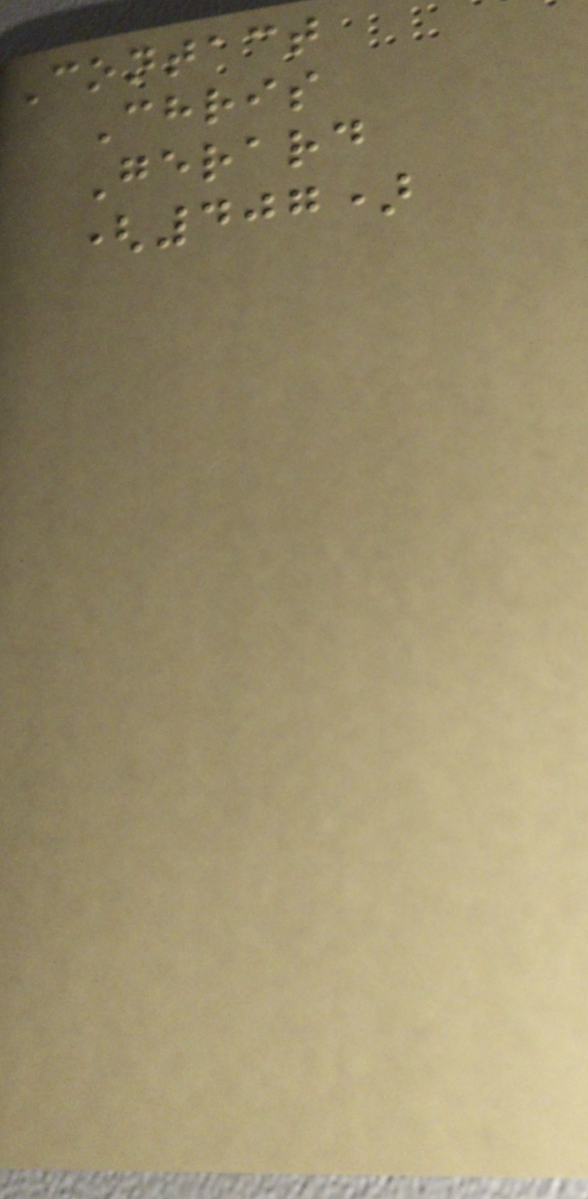Contact
Chris
Gerard
(407)
